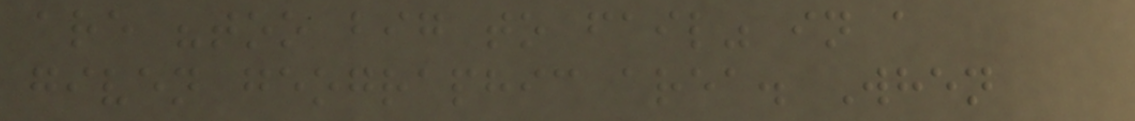are "too big to fail" in a
given geographic area. When
